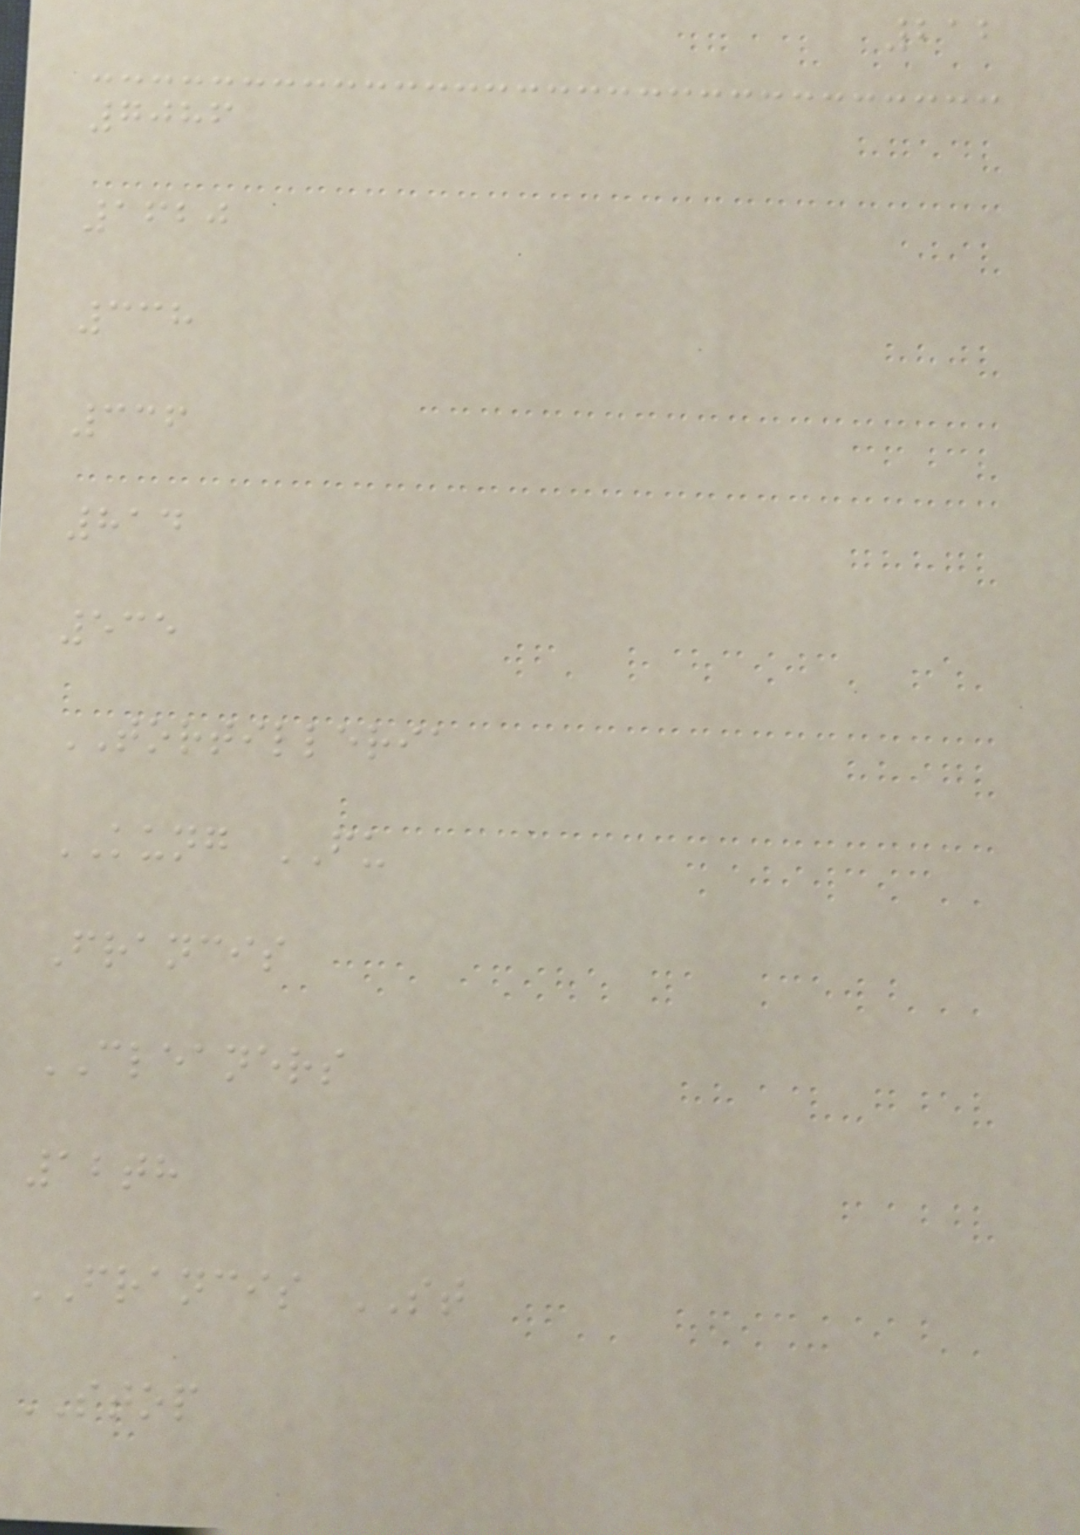212
7086
1620
338
336
814
535
TORTILLERIA
KUNG FU
Francis
CLEANERS
12th
FRANCIS ST
STOP
